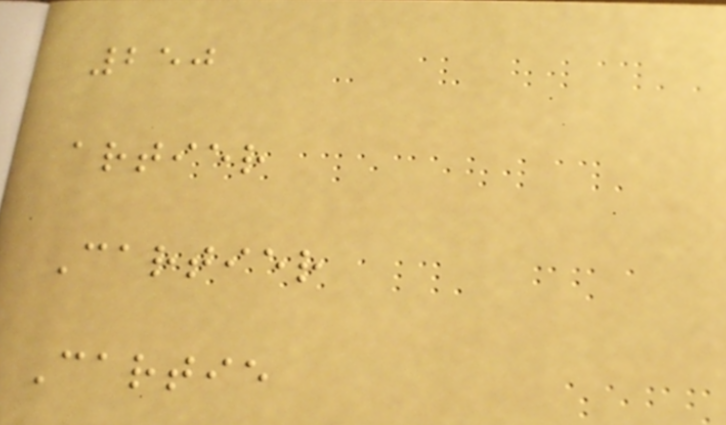250
artier
Cartier
Cartie
